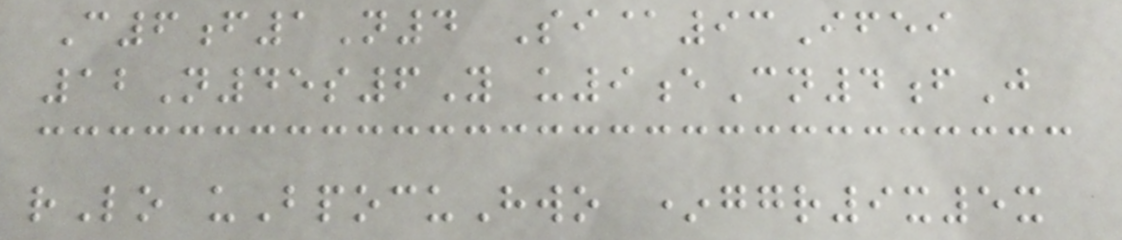C6f1N4 Si@93Ifei
12N45s6Y u9eCn4fJ
rLo uBpocuHwo *ggr9x5x
